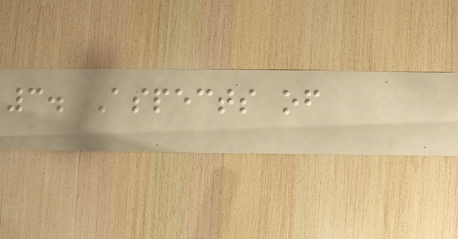3. Aspects of
